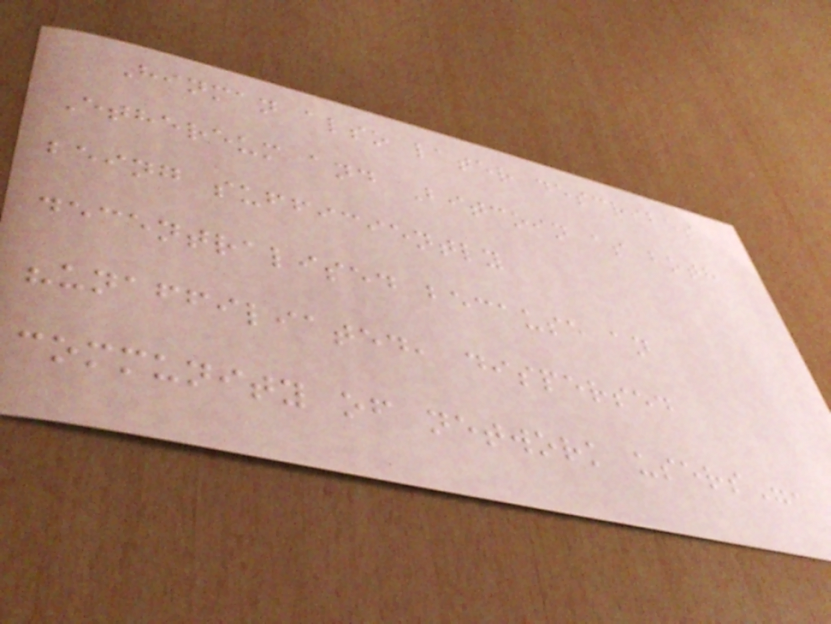Hinman also later describes
Ethereum and Bitcoin as both
being sufficiently
decentralised because an
"unaffiliated, dispersed
community of network users",
